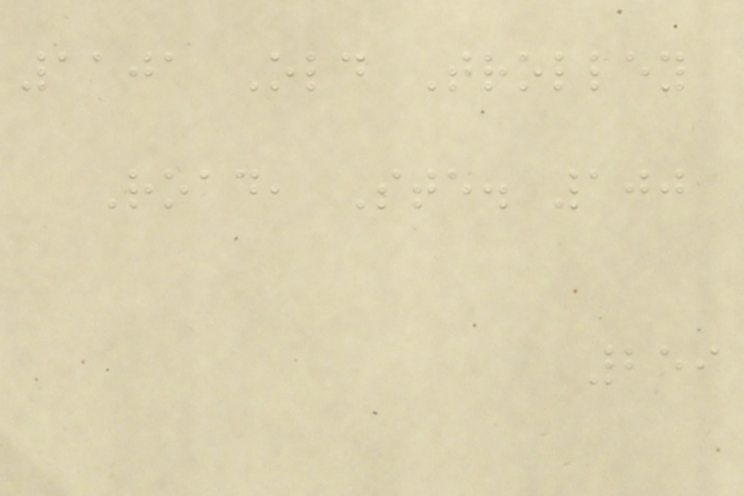1101 Old Trolley
Road, Ste. 100
259
